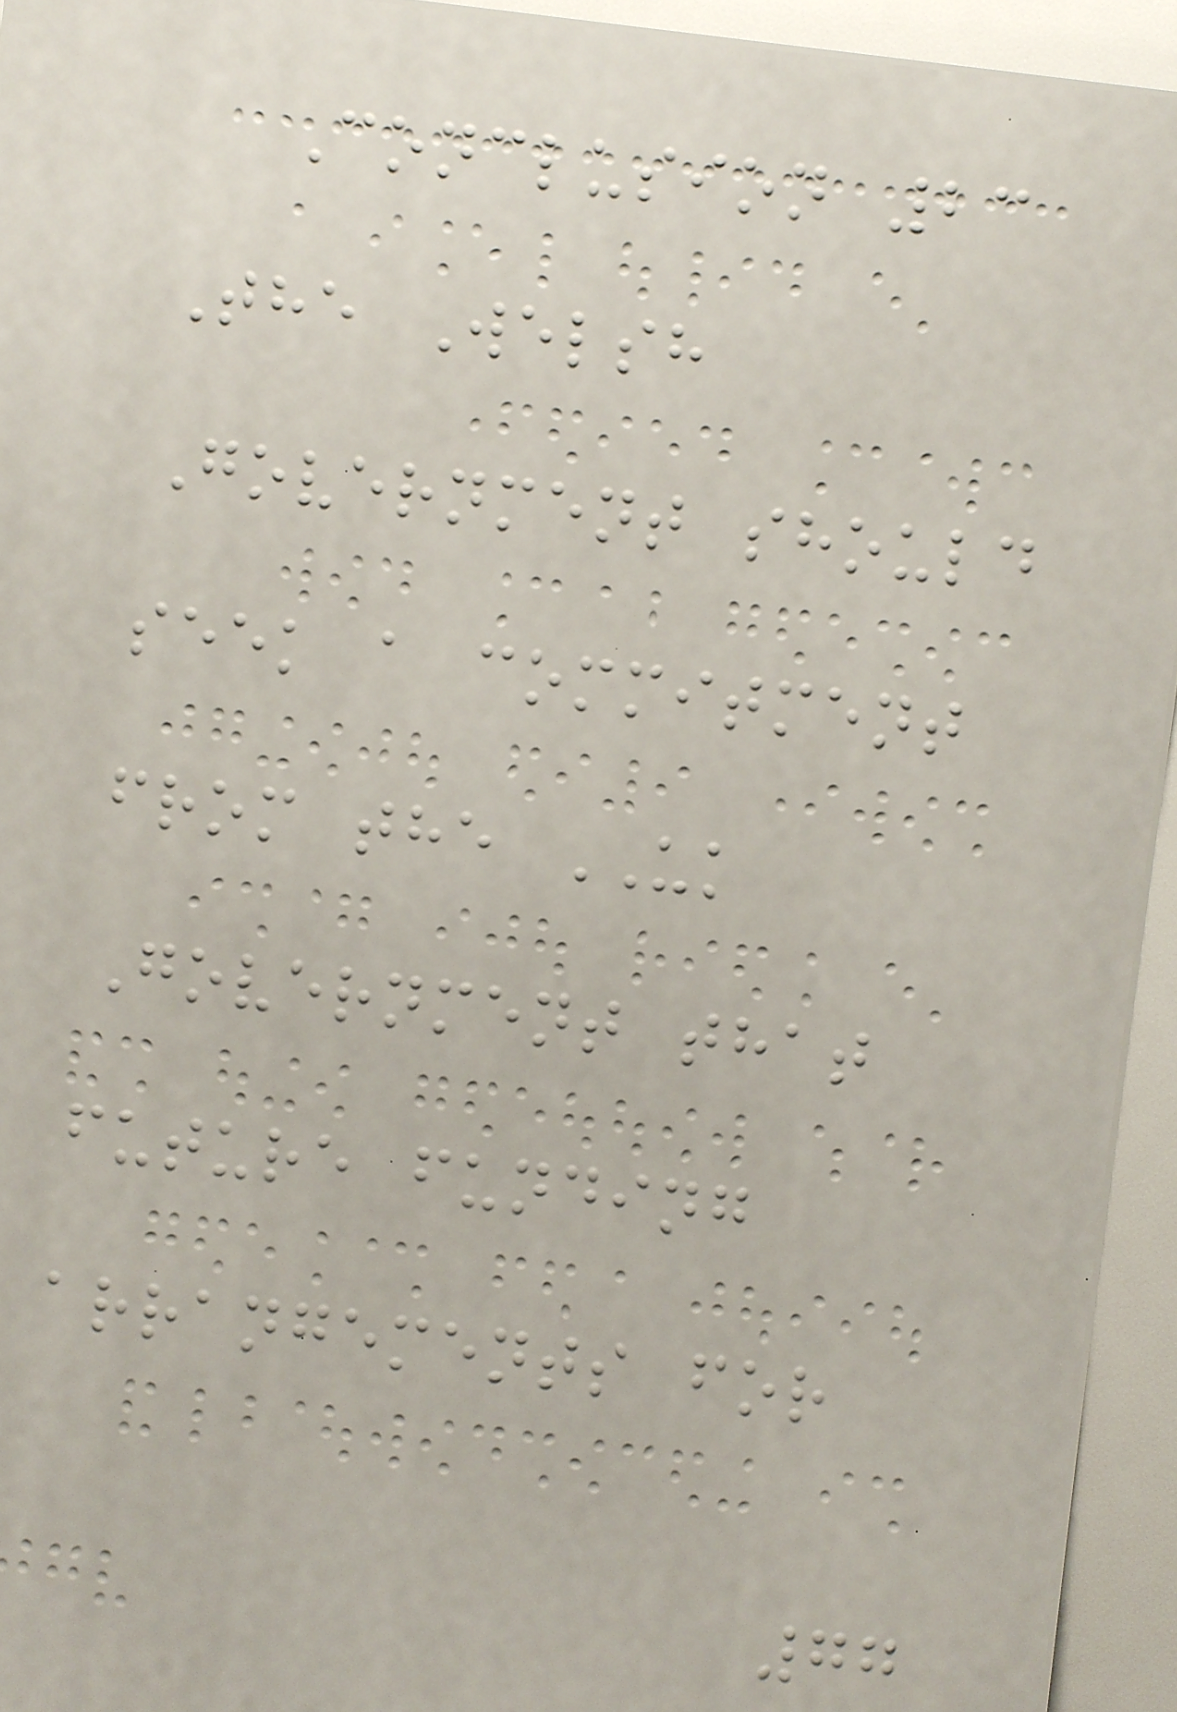Conclusion 23
The Welsh
Government should
seek a commitment
from the UK
Government that
future funding
arrangements for
77
